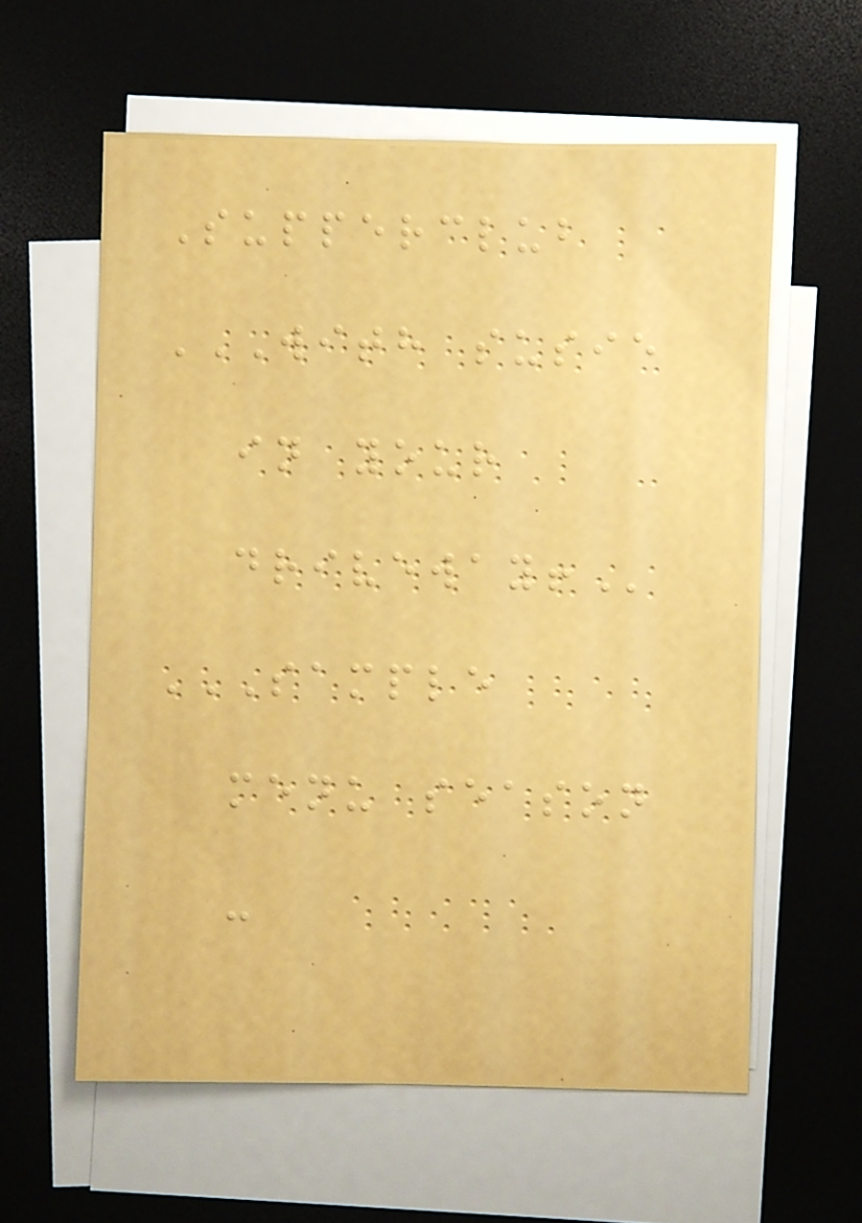Supperclub
WITH SUSIE
IN YOUR
DRIVEWAY!
SAMPLE
MENU SEASON
-
